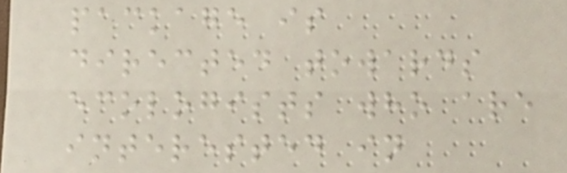package is
directed towards
ecologists who are
interested in
